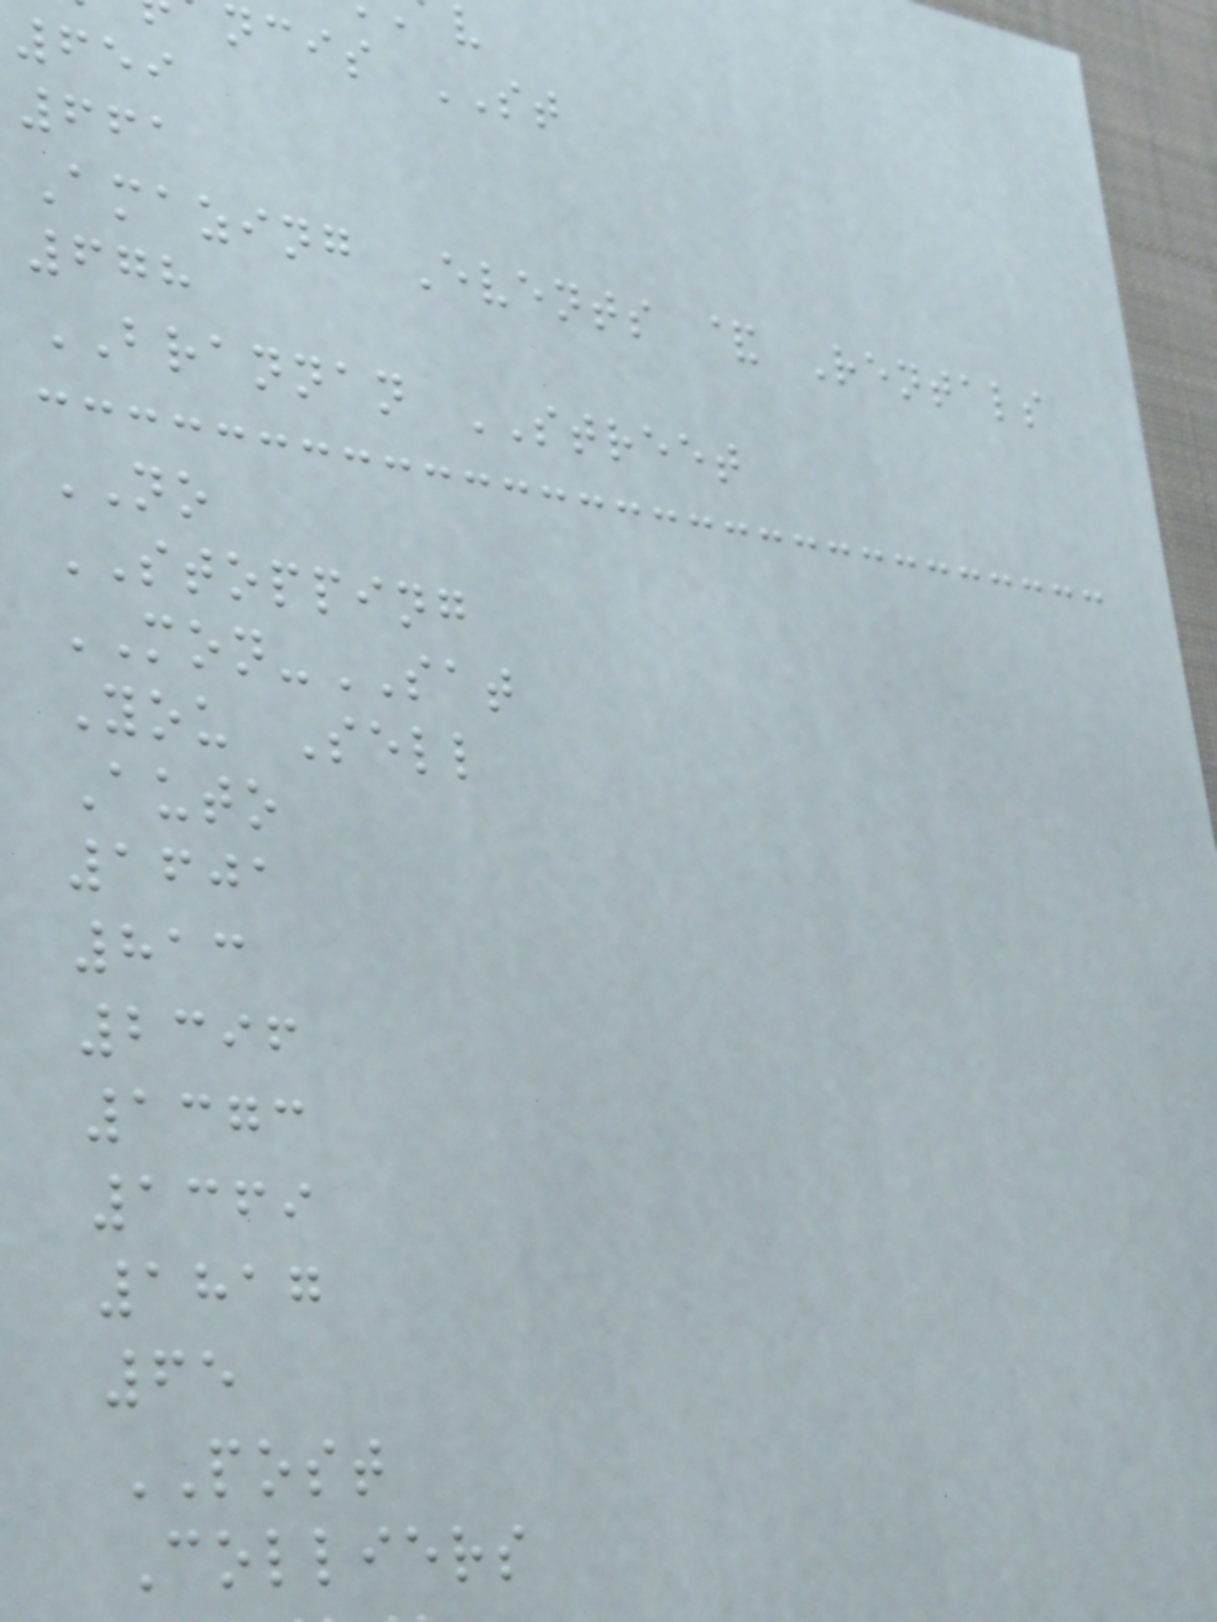ncis ST
659
661
Amazing Events & Rentals
678
BRANNAN STREET
NO
STOPPING
MON-SAT
You Sell
Auto
1601
813
2396
1373
1369
1817
65
POST
Colliers
